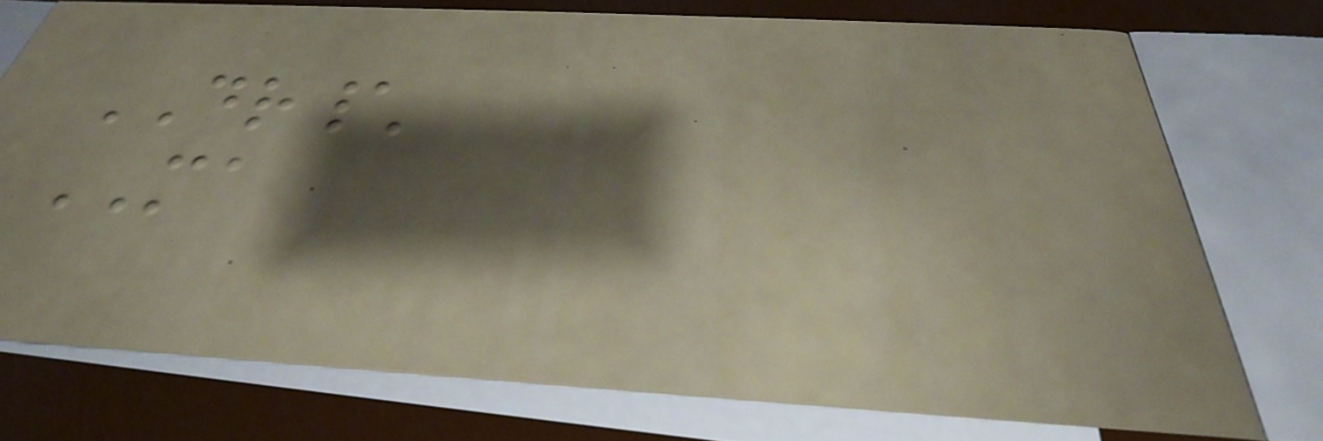DR\
MA
